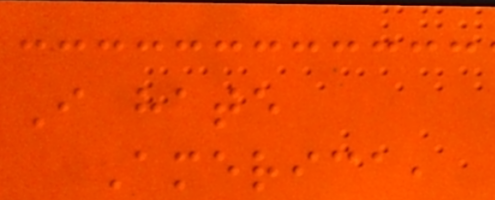I hate
America,
